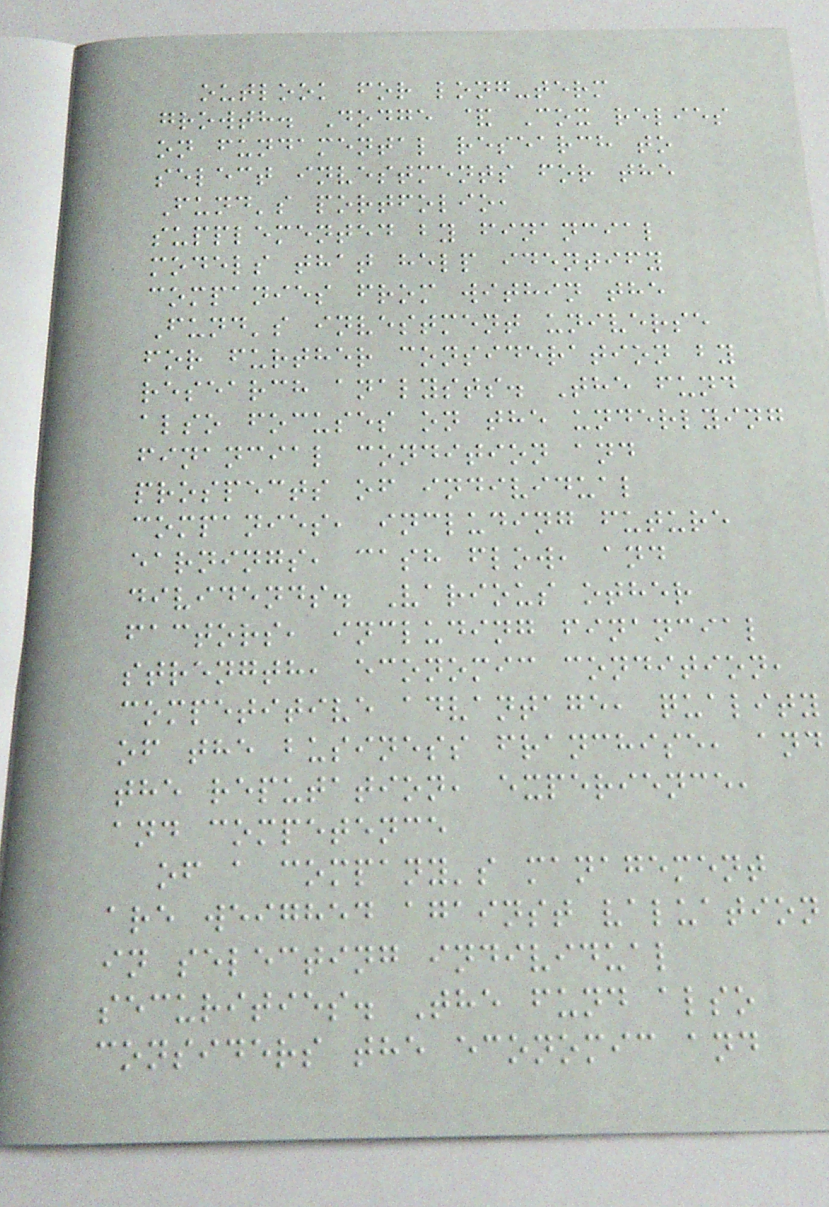outlook for long-term
growth. Dodge & Cox relies
on fundamental research to
select investments for the
Fund's portfolio,
supplemented by financial
models that help identify
companies from within the
Fund's investment universe
for further consideration by
research analysts. The fund
also focuses on the underlying
financial condition and
prospects of individual
companies, including future
earnings, cash flow, and
dividends. Various other
factors, including financial
strength, economic condition,
competitive advantage, quality
of the business franchise, and
the reputation, experience,
and competence
of a company's management
are weighed against valuation
in selecting individual
securities. The fund also
considers the economic and
